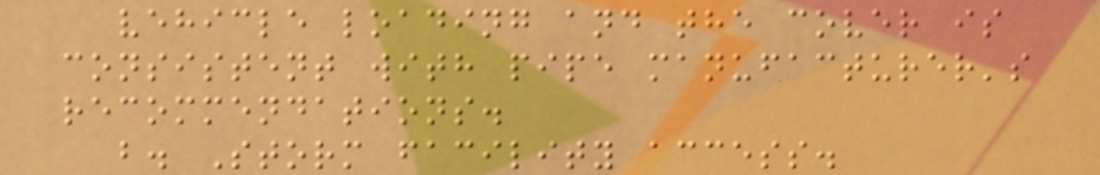vehicle loading and the cover is
consistent with pipe manufacturer's
recommendations.
b. Storm facility access.
